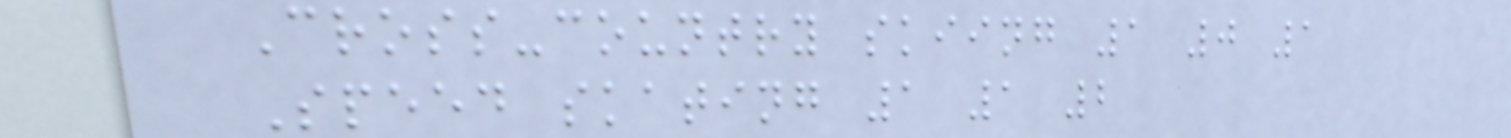Cross-country skiing 1 0 1
Speed skating 1 1 2
